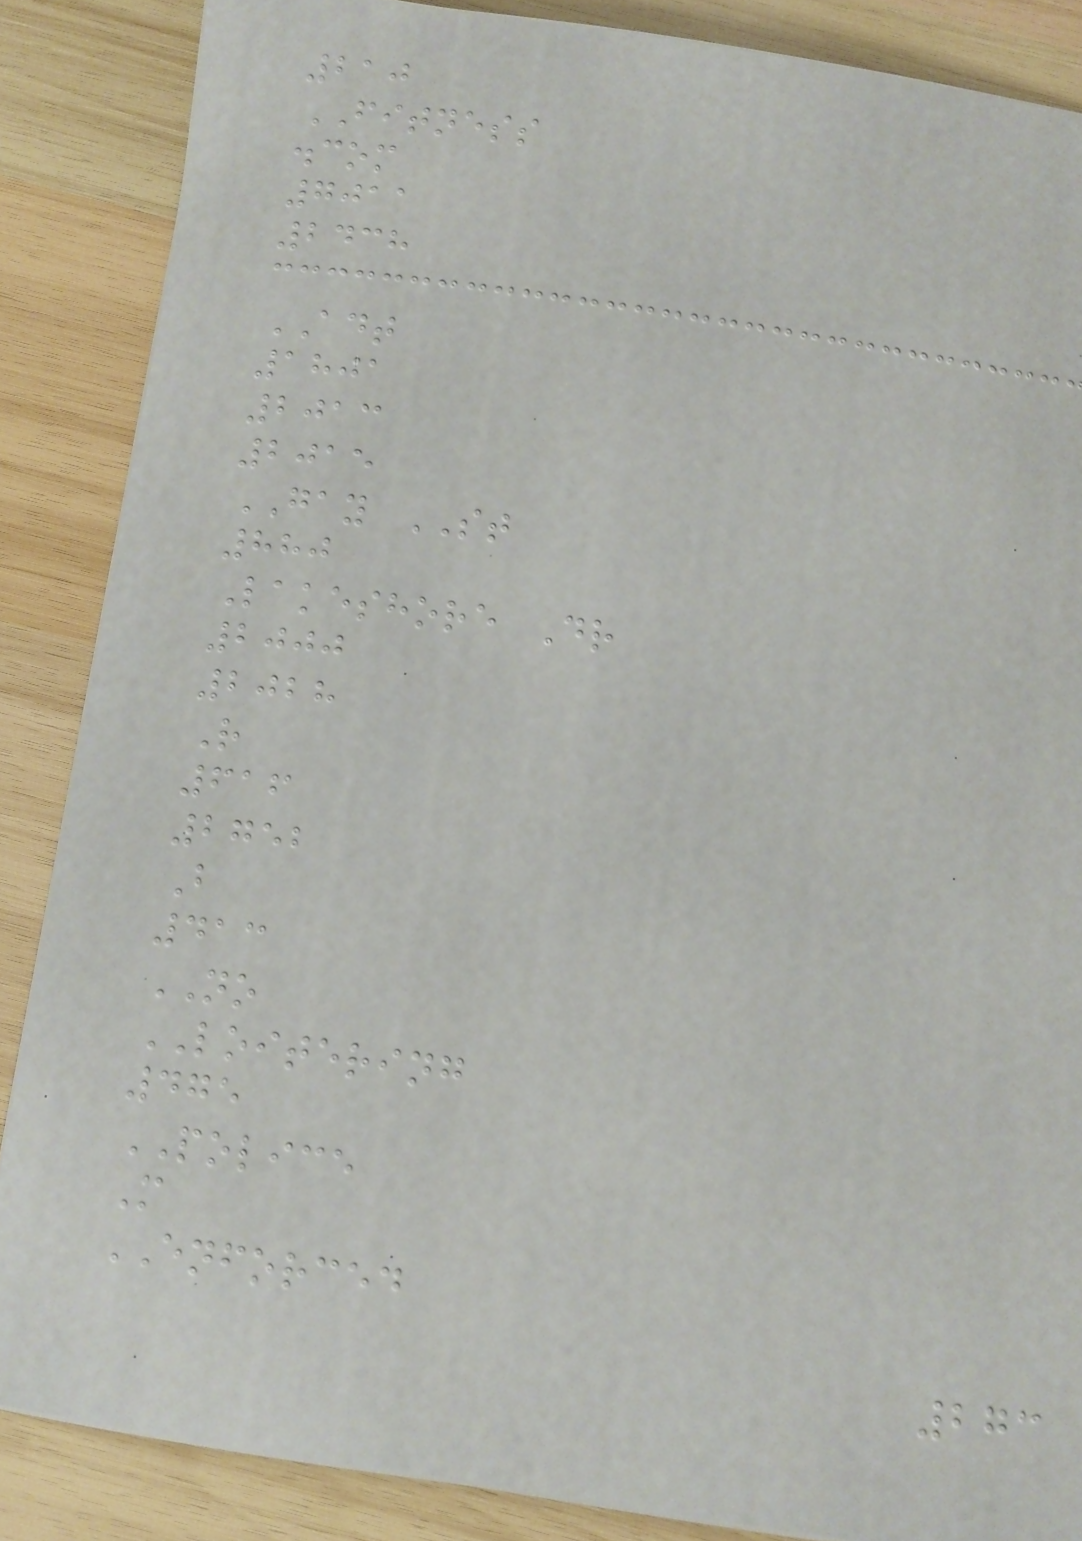210
FITNESS
.com
7011
2438
ADT
1801
2013
2015
GAY ST
880
Lakeshore Dr
2000
2028
R
616
2752
B
413
NO
LOITERING
475
POLICE
M
ENFORCED
273
